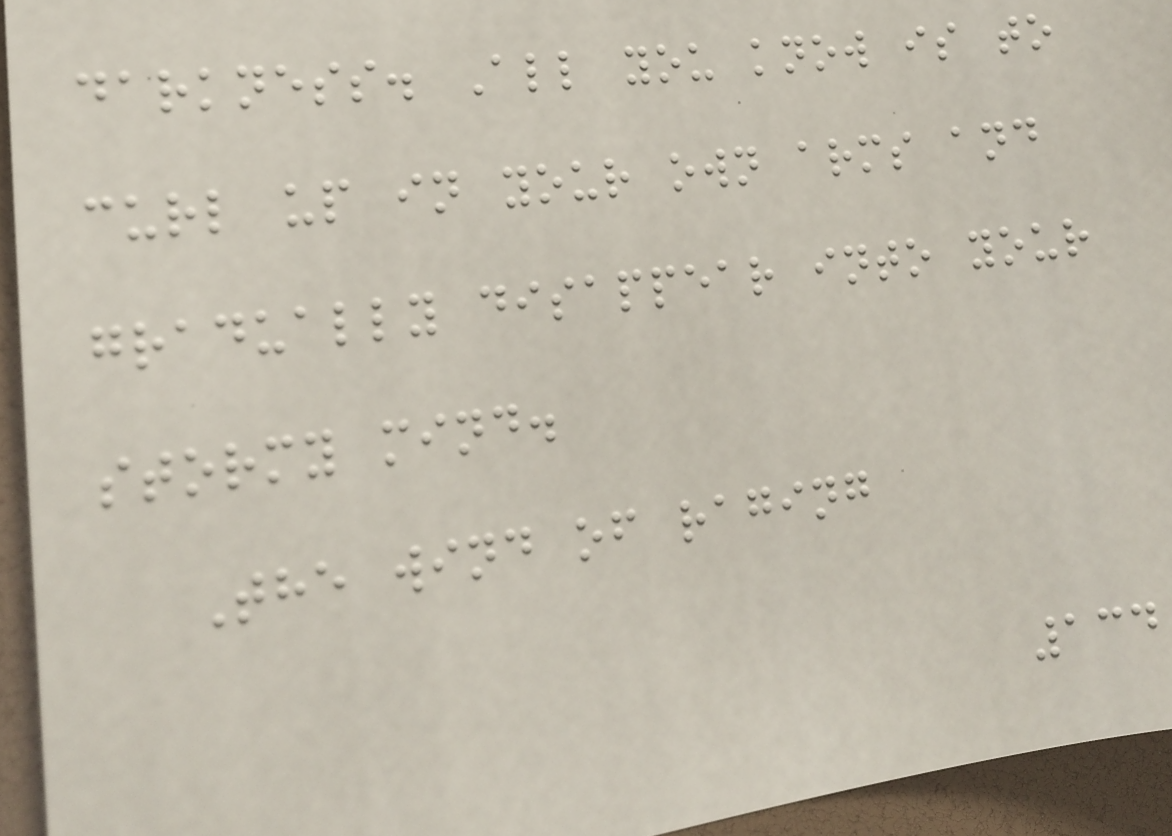darkness. All you know is to
curl up in your own arms and
gradually disappear into your
stormy mind.
The wind of raging
134
